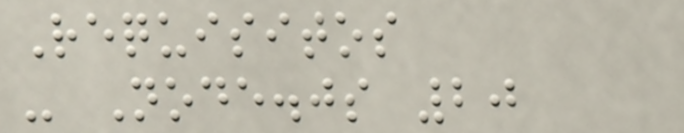Requisitos
- Node.js 20
